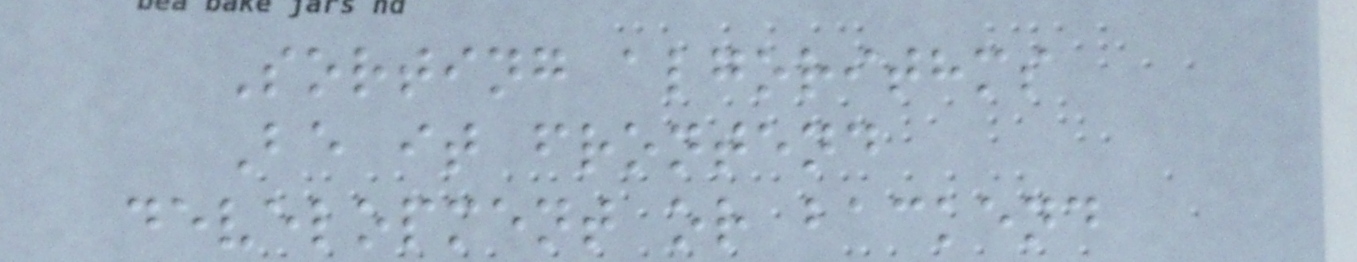Sorting algorithms
Be it frontend
development or backend
